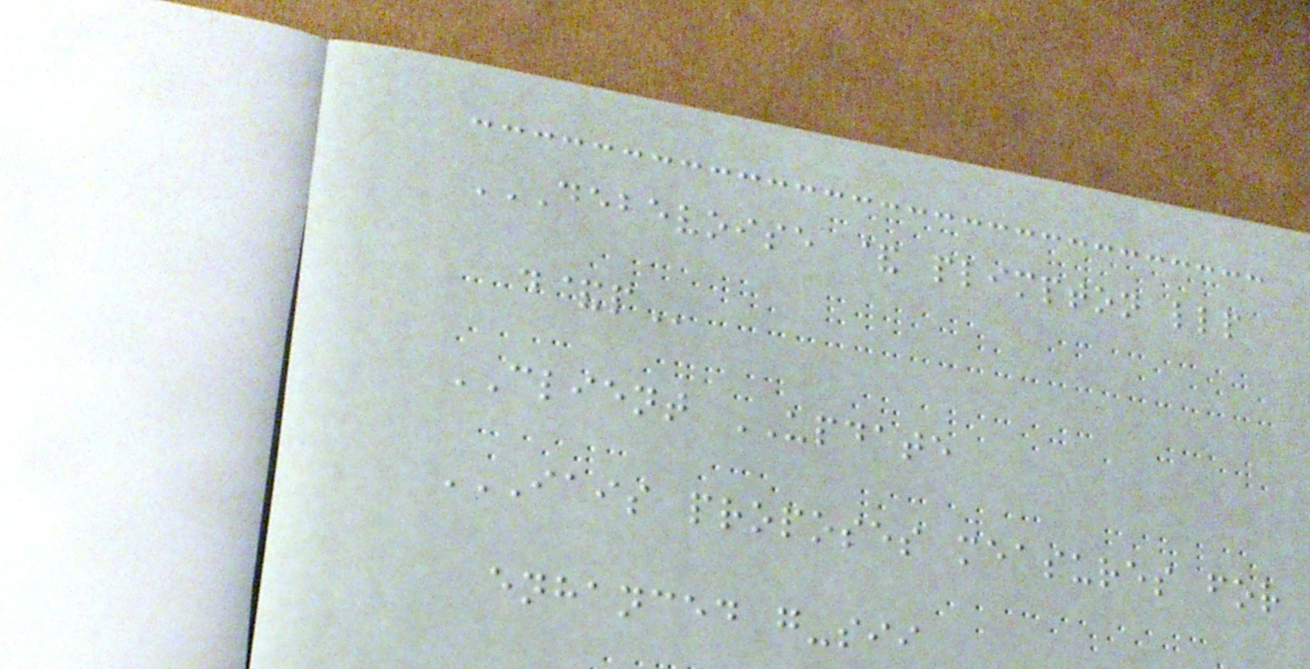DEBEVOISE & PLIMPTON LLP
D&P
CLIENT UPDATE
IAIS PROPOSES MEASURES FOR
ENHANCED G-SII
